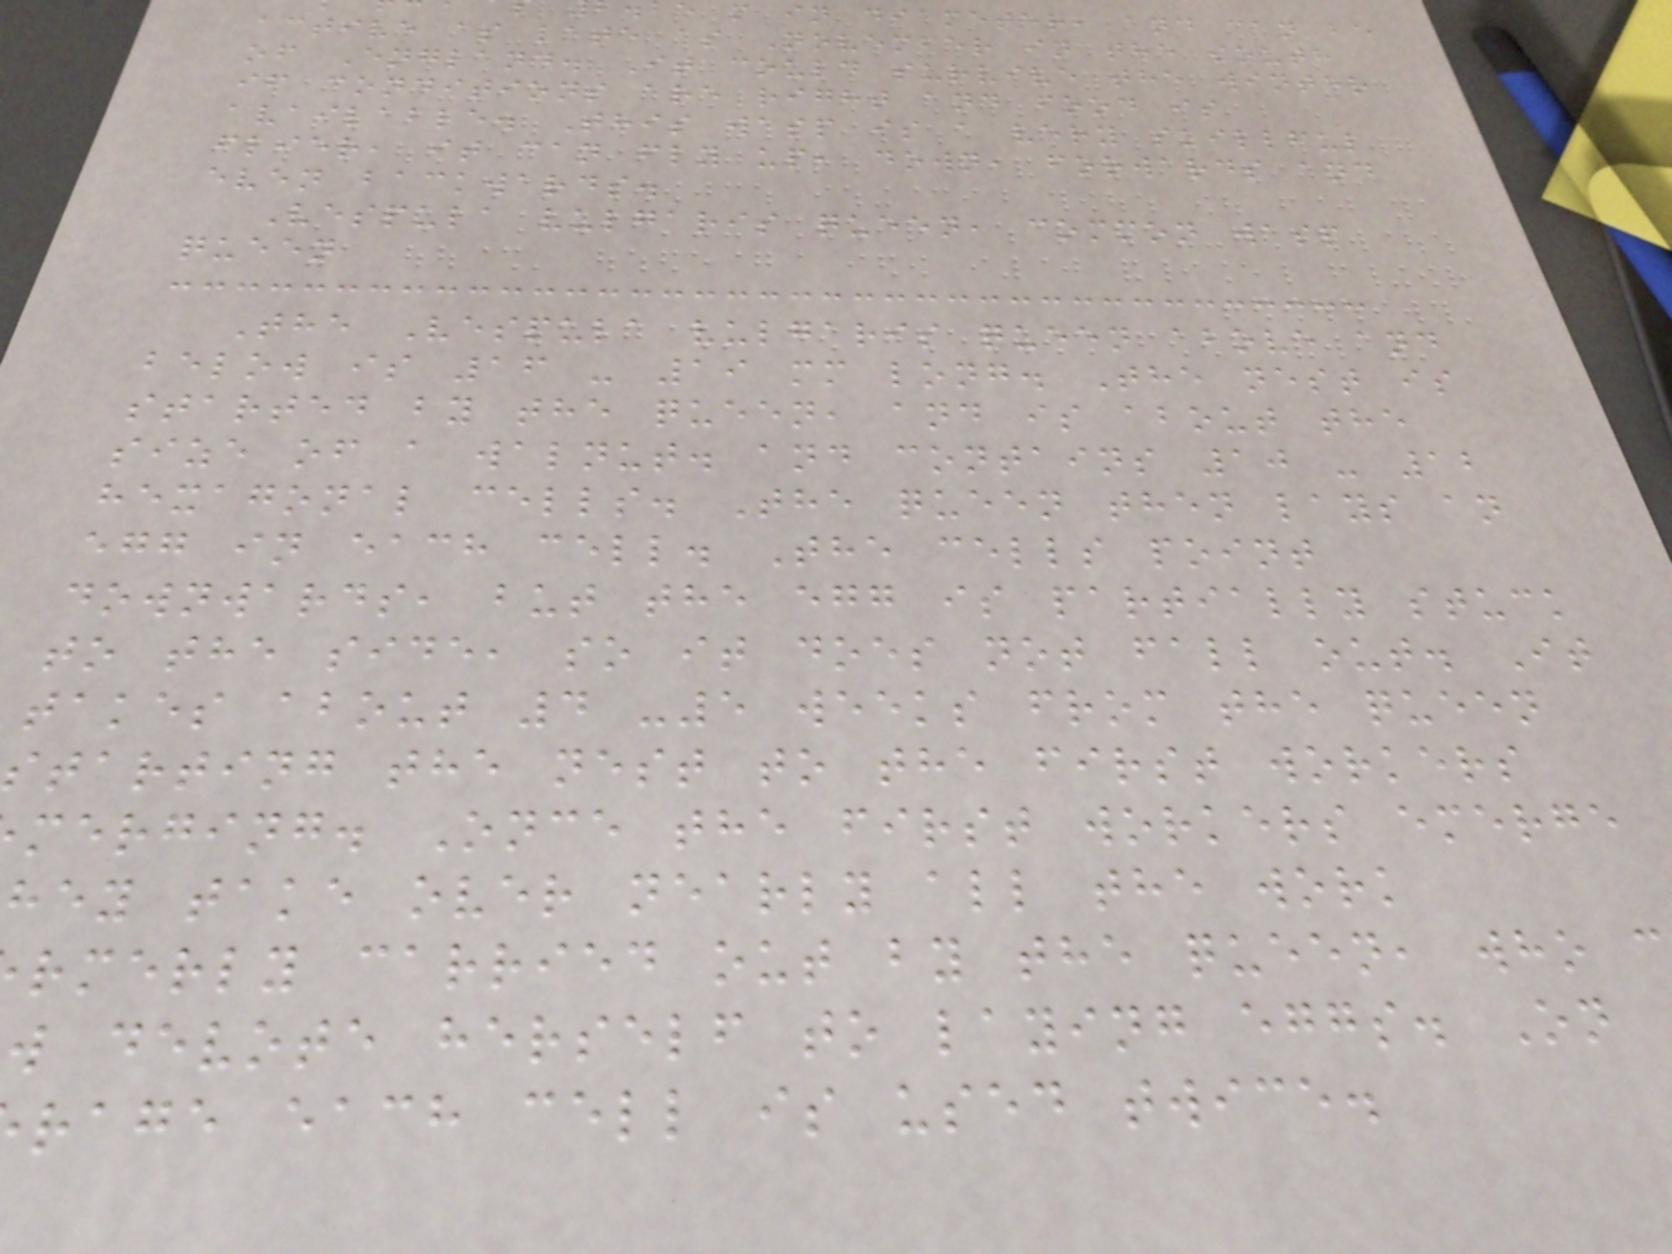e m in diameter, and can be
active as late as November in the south
of England. It could survive the winter
if conditions are right and food is
available. This wasp is a very skillful
flier, it can fly up, down, forwards and
even backwards.
Vespula vulgaris queen, common wasp
queen
The Vespula vulgaris queen above and
below is 16 - 19 mm long. The nest is
started by the queen, and is about the
size of a walnut. and contains 10 - 12
hexagonal cells. The queen then lays an
egg in each cell. The cells point
downwards, but the egg is partially stuck
to the side, so it does not fall out. It
takes about 4 -5 weeks from the queen
starting the nest to the first workers
merging. Once the first workers emerge
hey take over nearly all the work
rmerly carried out by the queen, who c
w devote herself to laying eggs. On
rage each cell is used twice.
